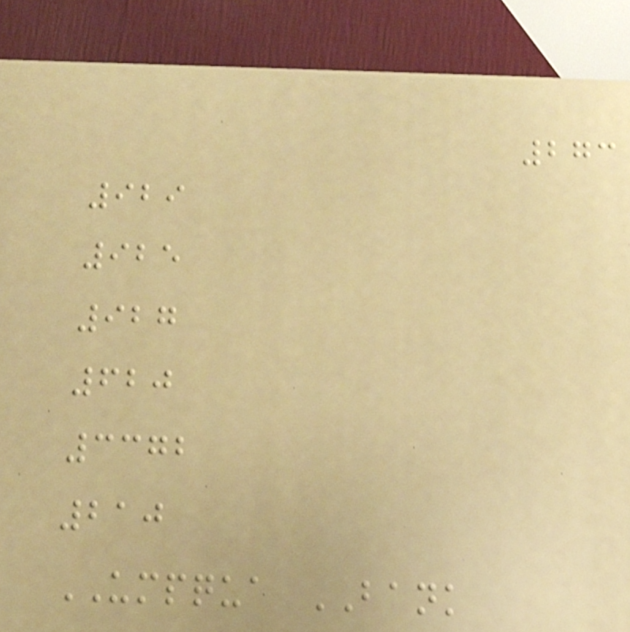273
929
925
927
620
3372
210
UMPQUA BANK
